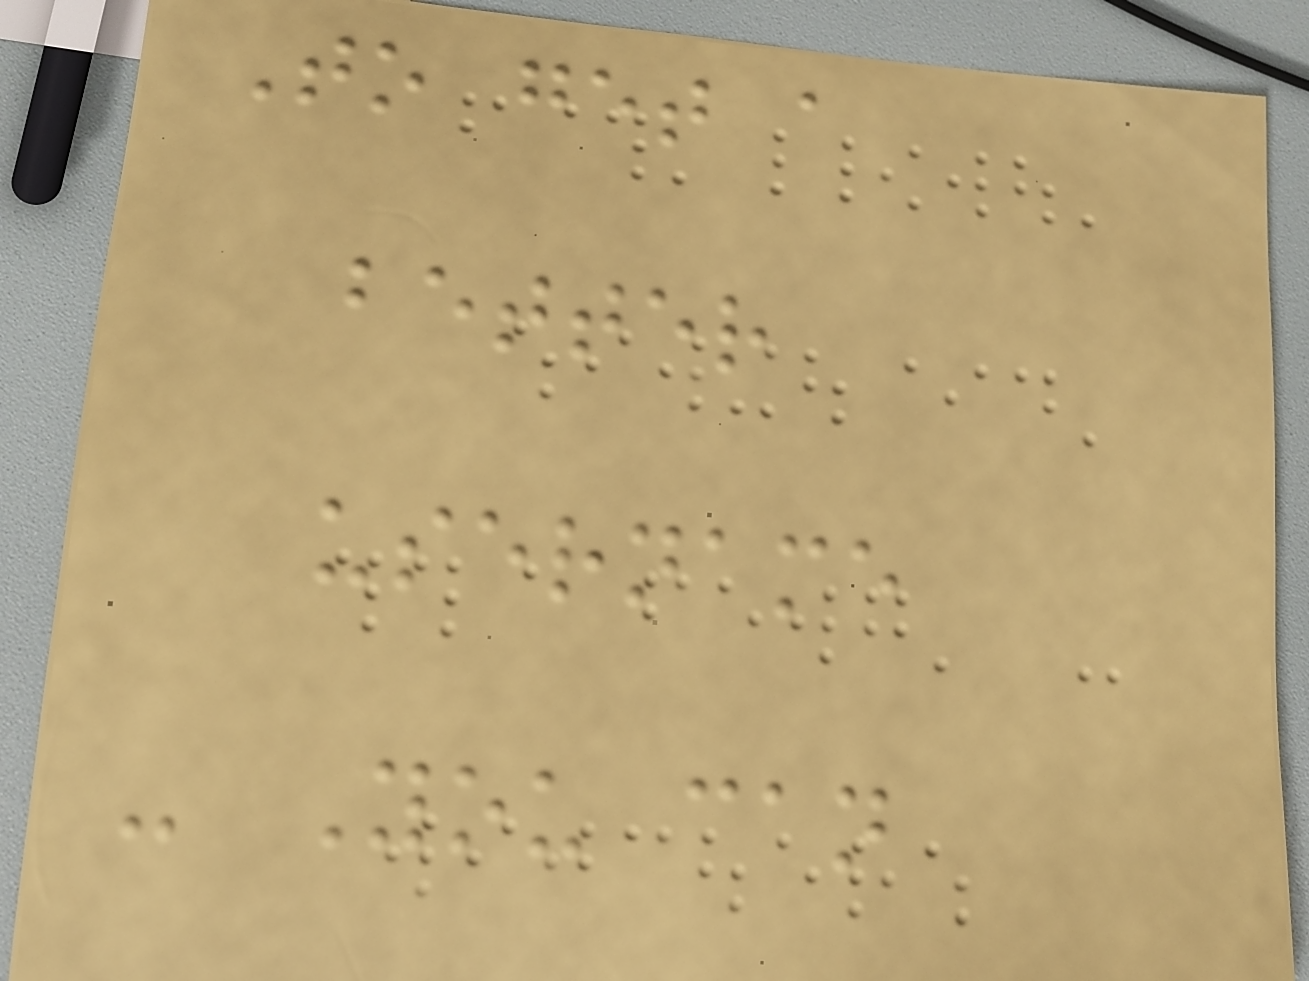To get a
better
username
- You can
